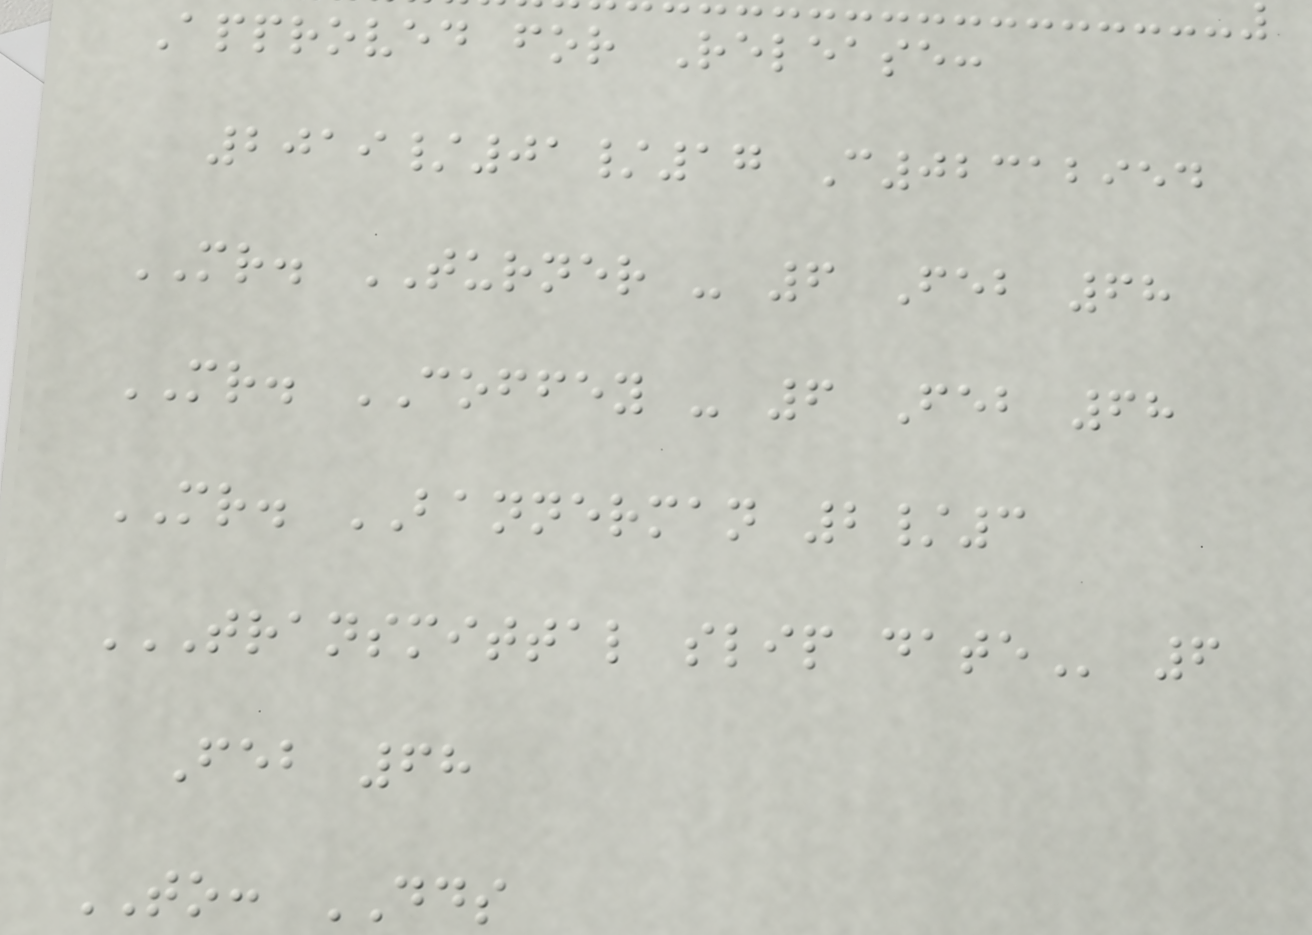Approved for Release:
2019/01/17 C02312954
MR. TURNER - 6 Feb 68
MR. COFFEY - 6 Feb 68
MR. BANNERMAN 2/3
TRANSMITTAL SLIP DATE 6
Feb 68
TO: DDS
